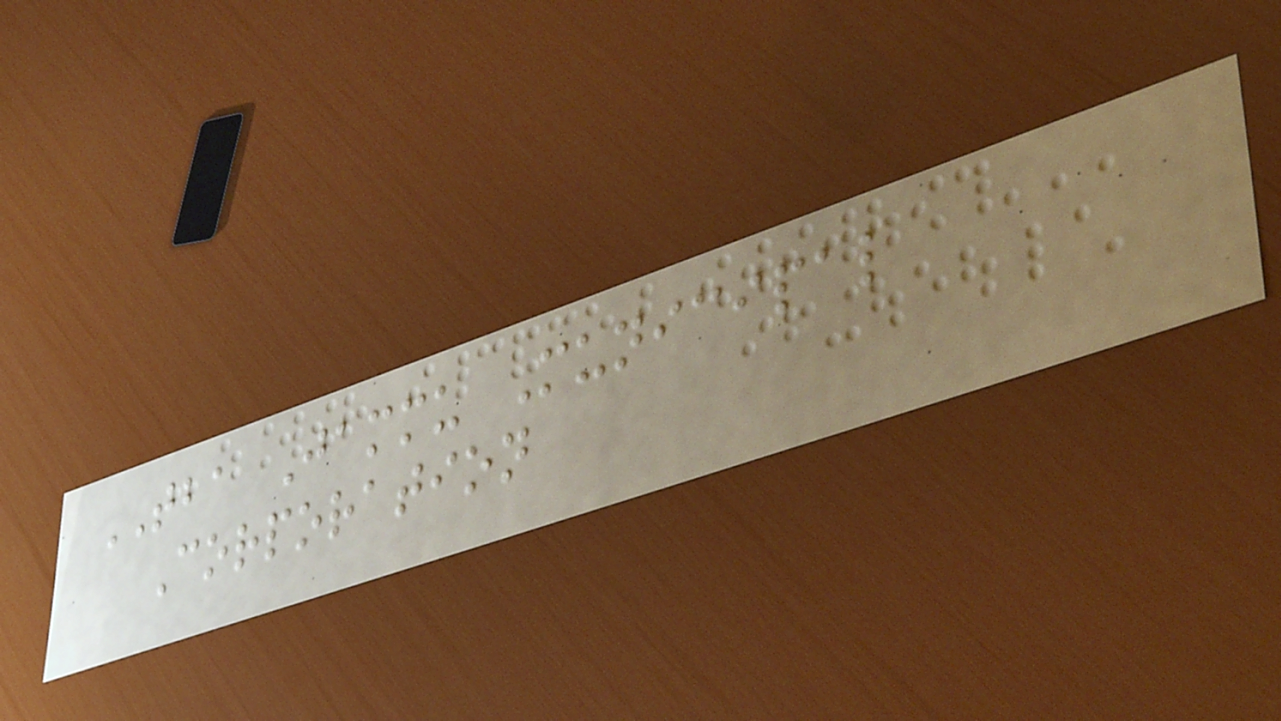TBA Jammu Municipal
Corporation
